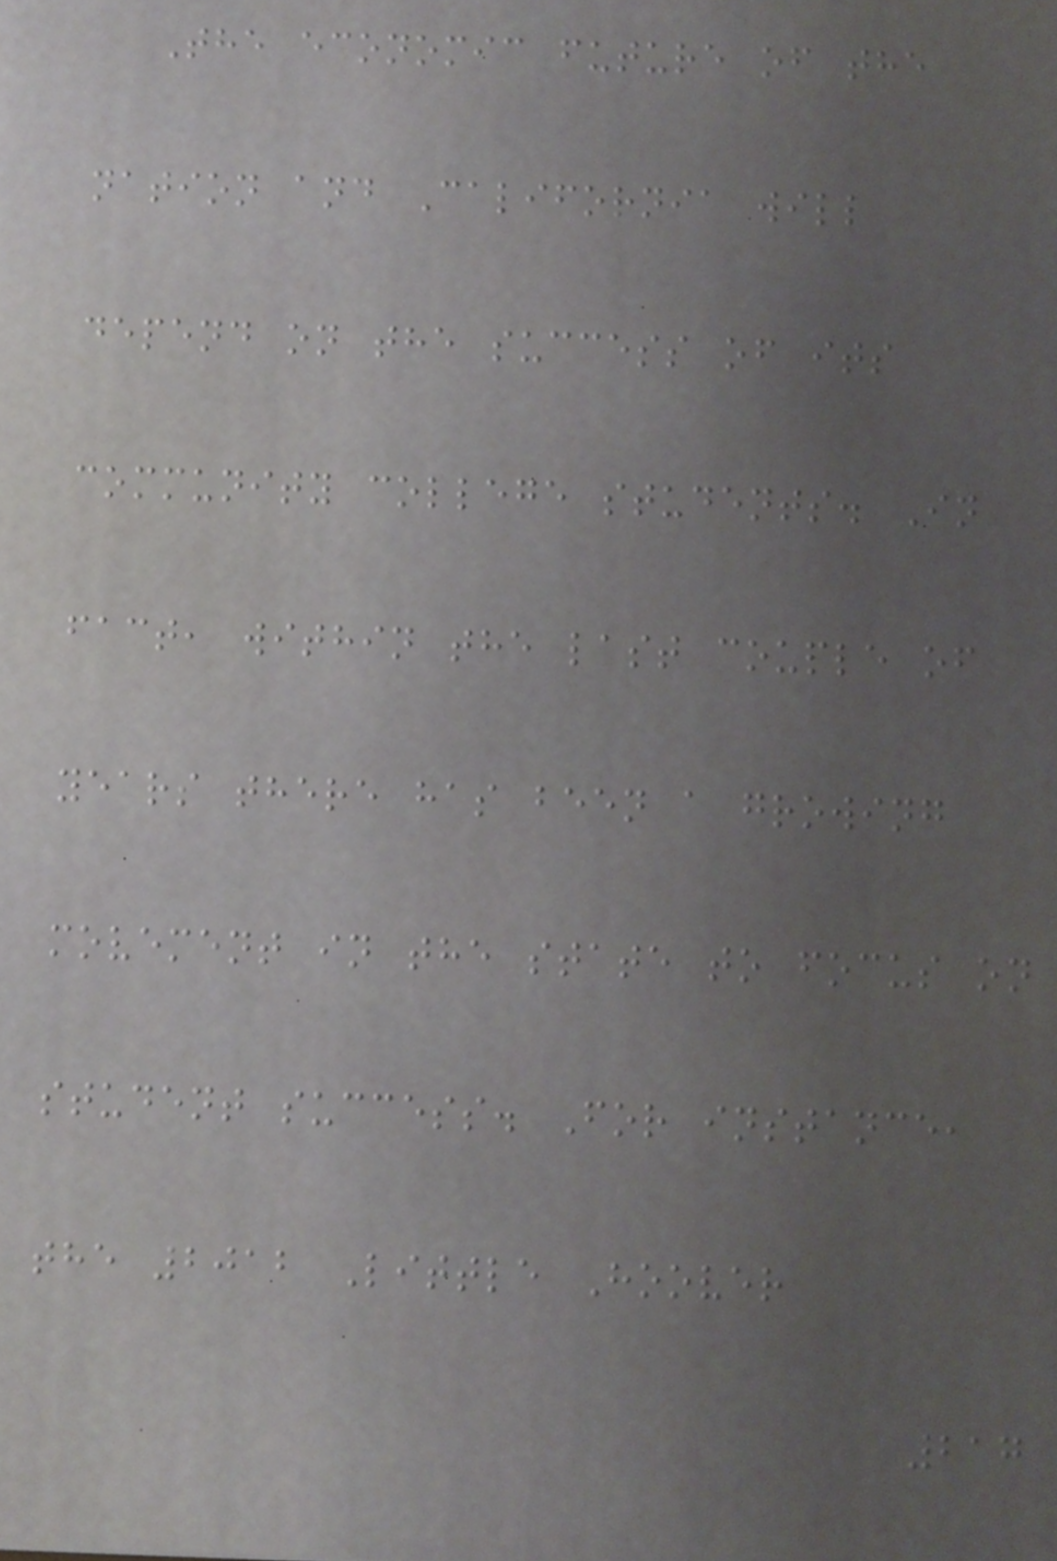The economic future of the
nation and California will
depend on the success of its
community college students. In
fact, within the last couple of
years there has been a growing
movement in the state to focus on
student success. For instance,
the 2012 Little Hoover
217
